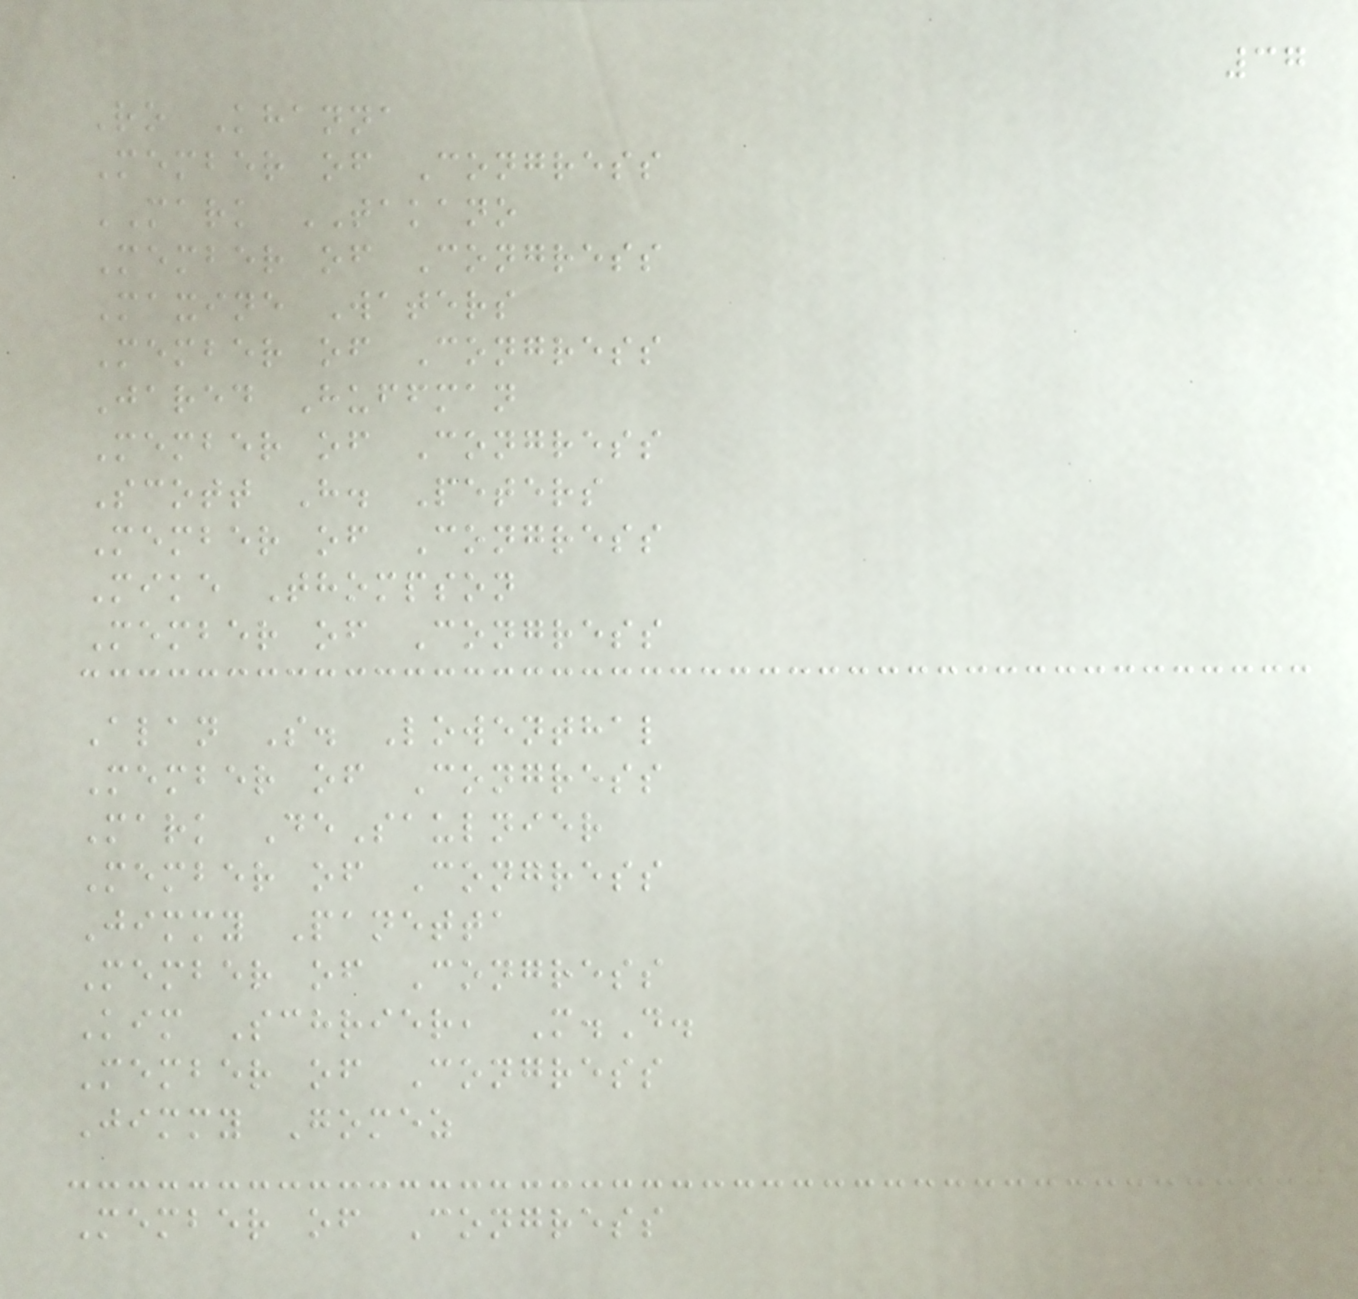37
Ro Khanna
Member of Congress
MARK TAKANO
Member of Congress
Maxine Waters
Member of Congress
Jared Huffman
Member of Congress
Scott H. Peters
Member of Congress
Mike Thompson
Member of Congress
Alan S. Lowenthal
Member of Congress
Mark DeSaulnier
Member of Congress
Jimmy Panetta
Member of Congress
Kim Schrier, M.D.
Member of Congress
Jimmy Gomez
Member of Congress
